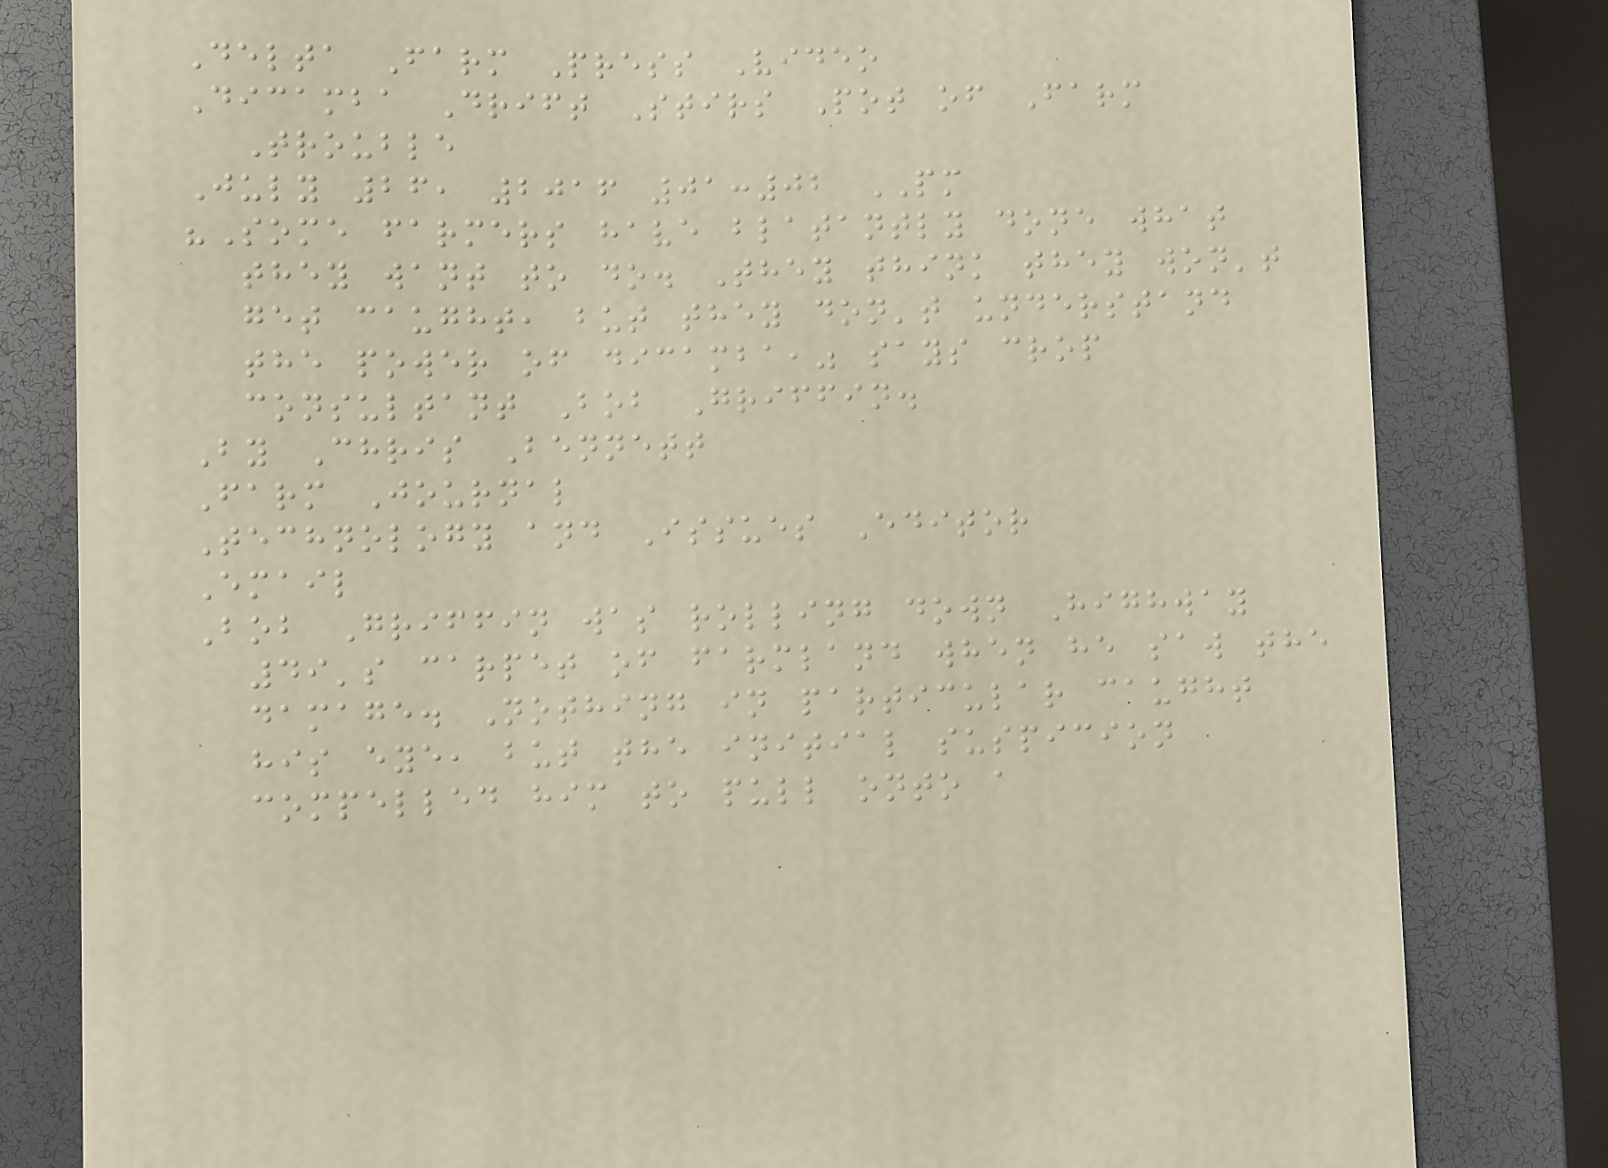Delta Farm Press Video
Dicamba Drift Stirs Pot of Farm
Trouble
July 26, 2016 01:02 PM
"Some farmers have blatantly done what
they want to do. They think they won't
get caught, but they don't understand
the power of dicamba," says crop
consultant Bob Griffin.
By Chris Bennett
Farm Journal
Technology and Issues Editor
Email
Bob Griffin was rolling down Highway
49's carpet of farmland when he saw the
damage. Nothing in particular caught
his eye, but the initial suspicion
compelled him to pull onto a
